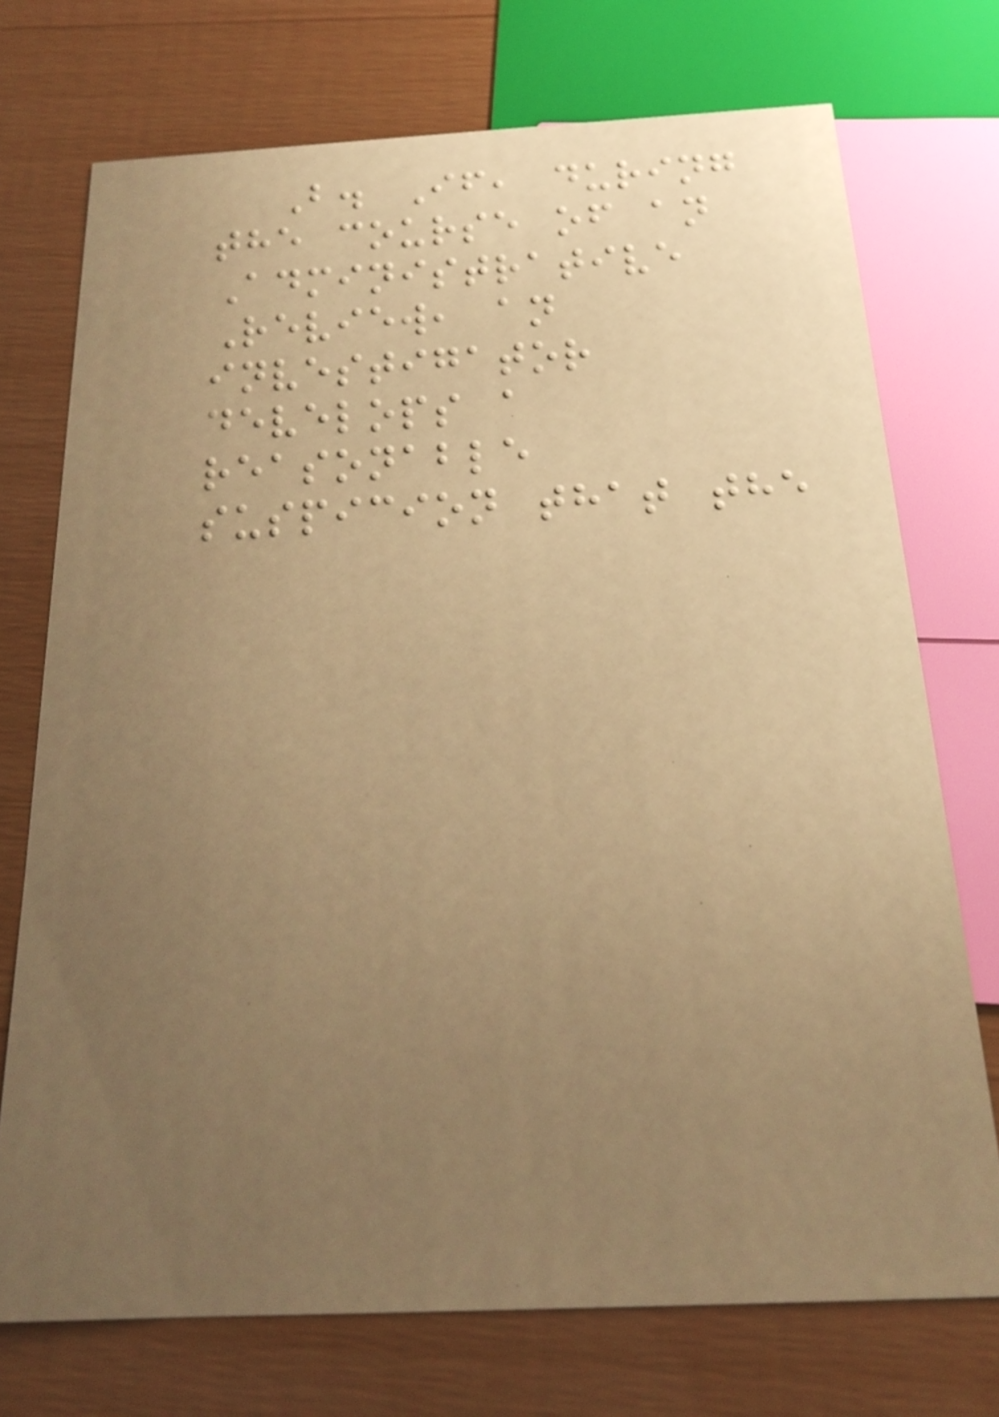B. If, during
the course of an
Administrative
Review, an
investigator
develops a
reasonable
suspicion that the
